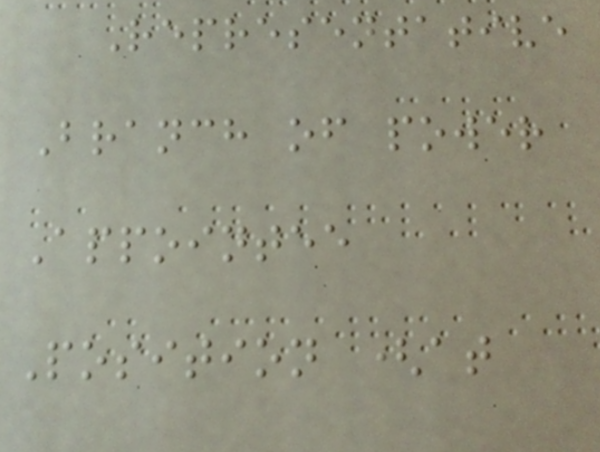Representative
Branch of power
Appointee
Position (at
